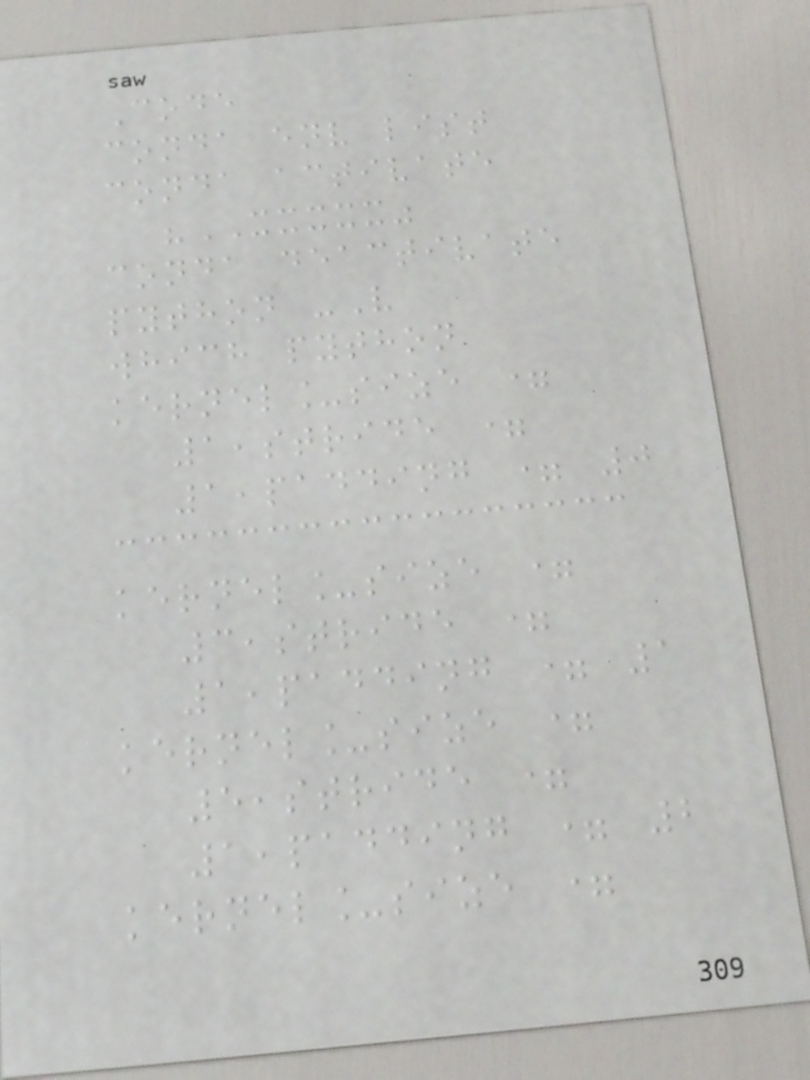Code
conda env list
conda activate
"XXXXX"
conda deactivate
python -V
which python
kernel_size =
1,stride =
1,padding = 0
kernel_size =
3,stride =
1,padding = 1
kernel_size =
5,stride =
1,padding = 2
kernel_size =
